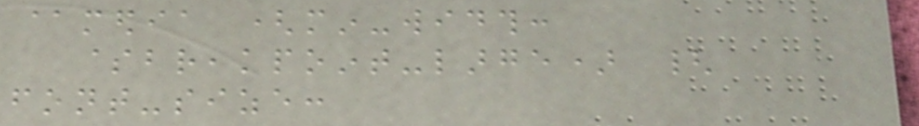@media (min-width:
$breakpoint-large) {
font-size:
